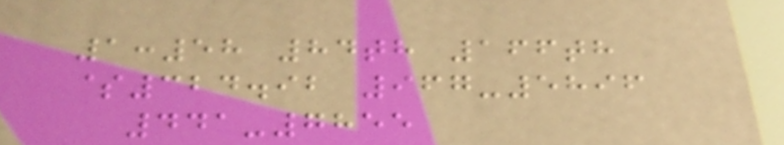1:58 84th 166th
$324.92 967-5896
441-7855
